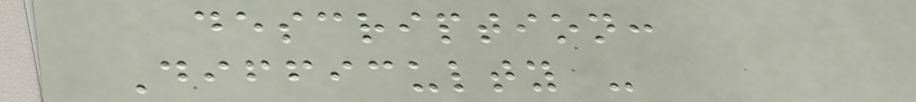description:
Difficulty -
